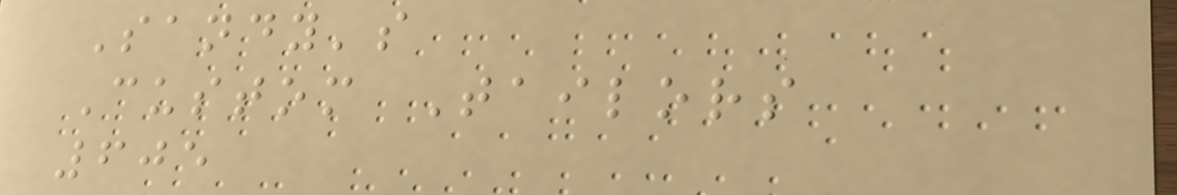Sandy's
Custom Tailors
605
